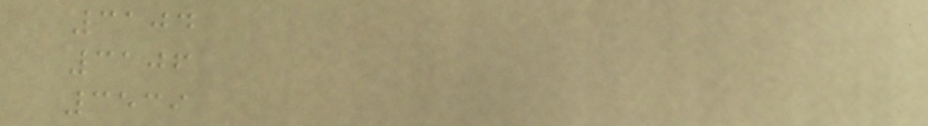3104
3106
3539
